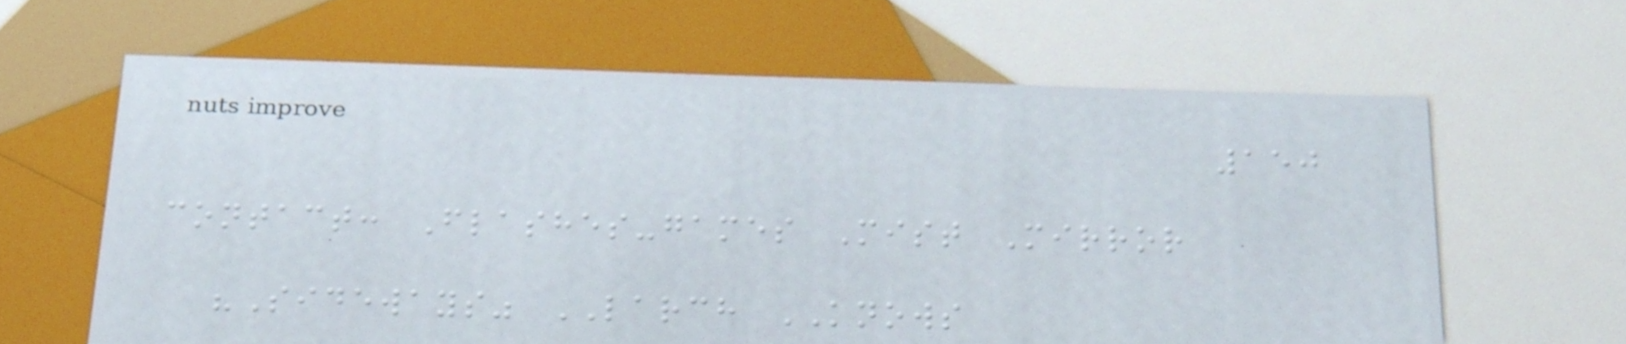150
contact: Flashes-games Mist Mirror
"Sideways" LARCH KNOWS
